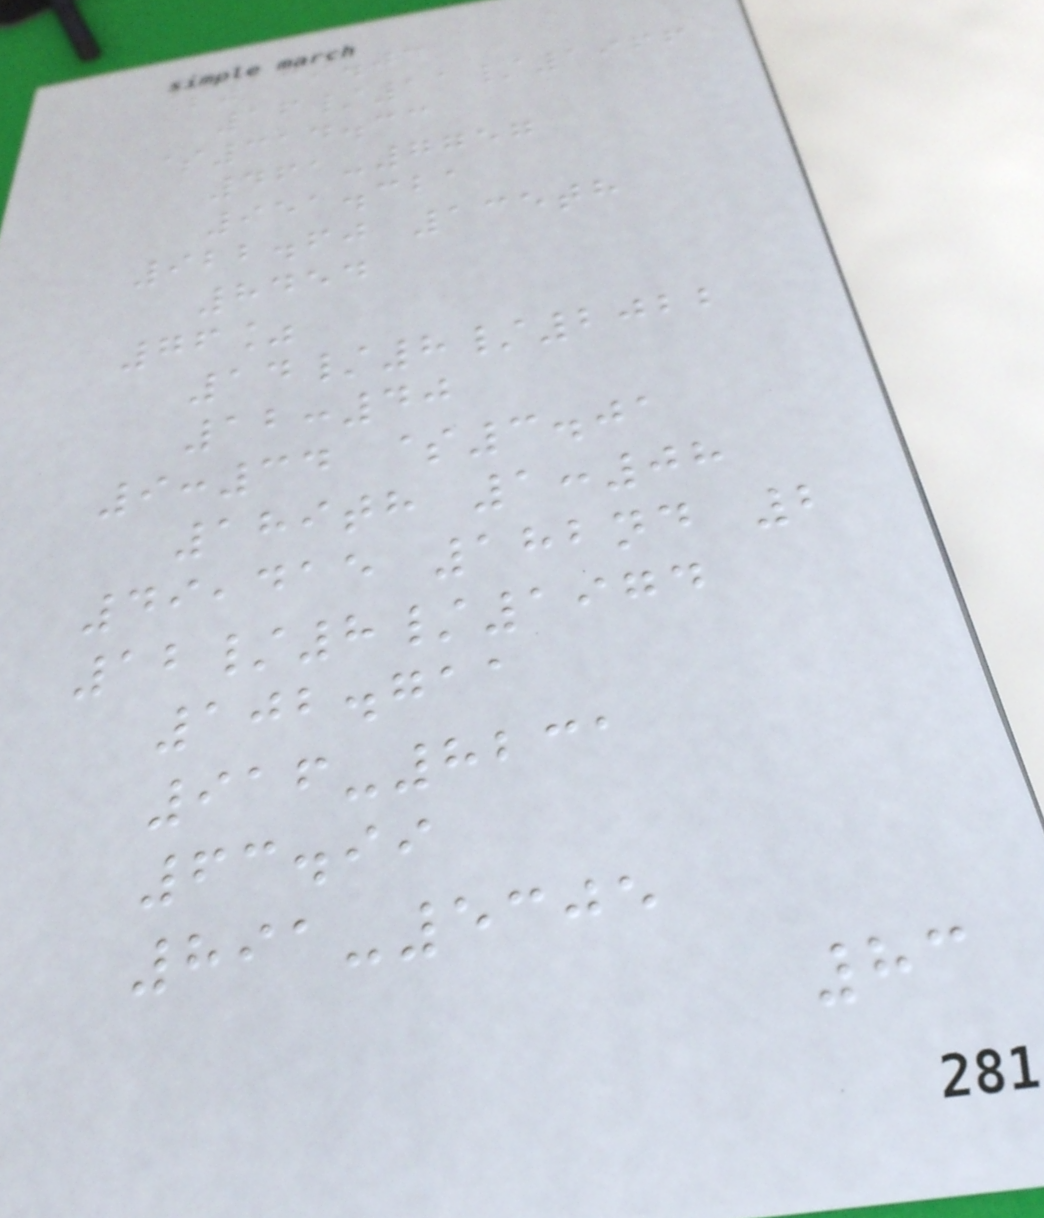$139.03
16/11/1966
$314.33
461-7757
951.321
922.60 135th
8454
76%
14/8/2022
12:40
9:34 $3.01
189th 1:08
49,415 182nd 2
12/8/1974
102.711
916-8231
63.99
891-5305
83
